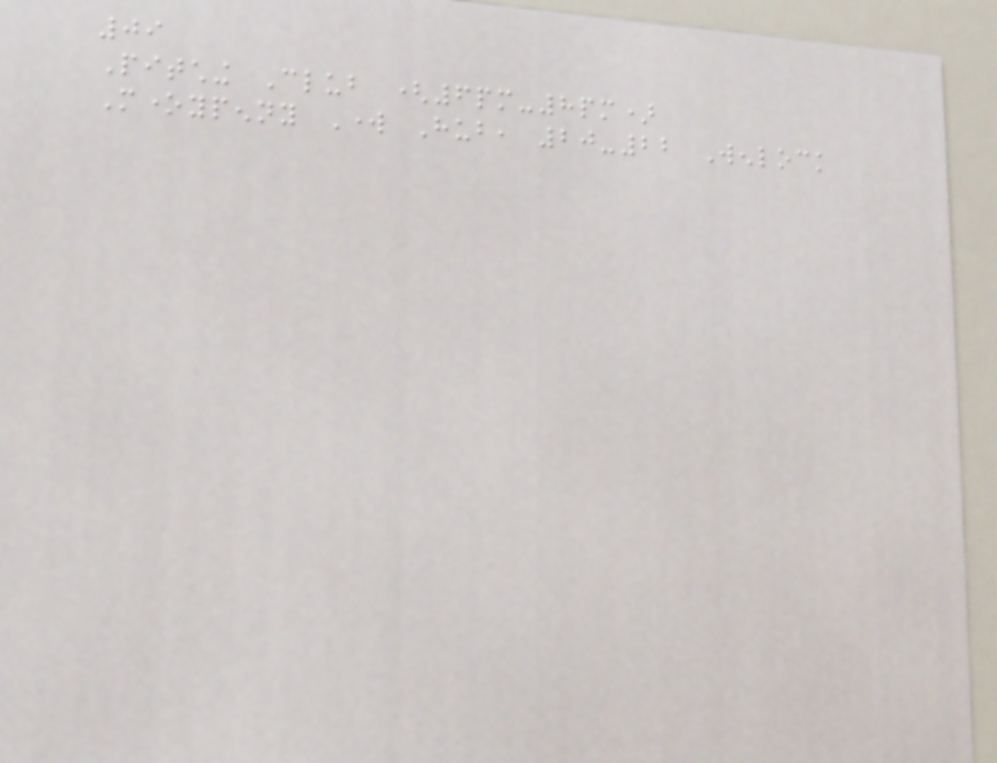09
Pitching Club (6pm-8pm)
Moneypenny Work Hub, 20-22 Wenlock
